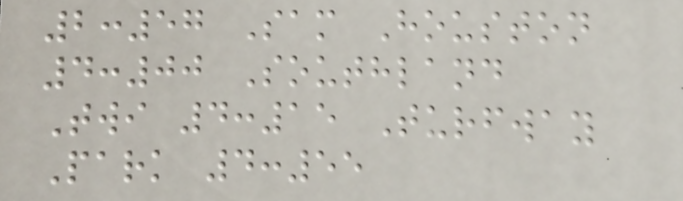2:57 Sam Houston
4:00 Southland
Twi 4:15 Turfway
Park 4:55
